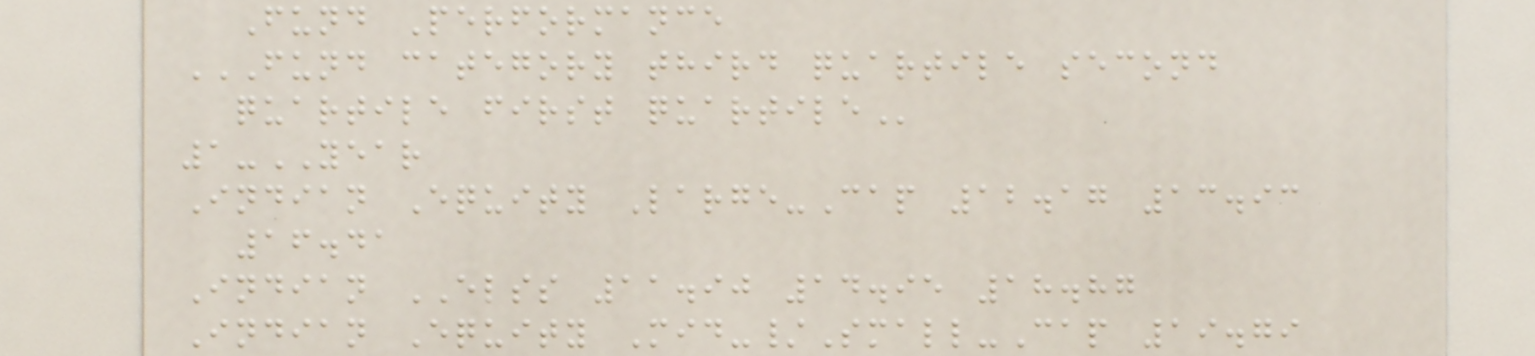Fund Performance
FUND CATEGORY THIRD QUARTILE SECOND
QUARTILE FIRST QUARTILE
1-YEAR
Indian Equity Large-Cap 12.17 13.93
16.41
Indian ELSS 11.90 14.95 18.87
Indian Equity Mid-/Small-Cap 19.79
